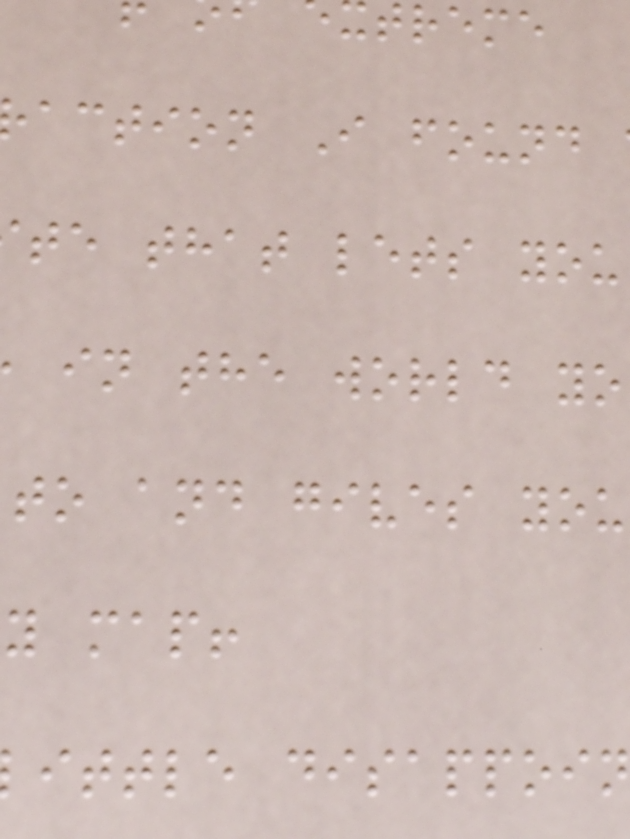action I found
te that lets you
in the world yo
to and gives you
y map!
ittle disappoin
